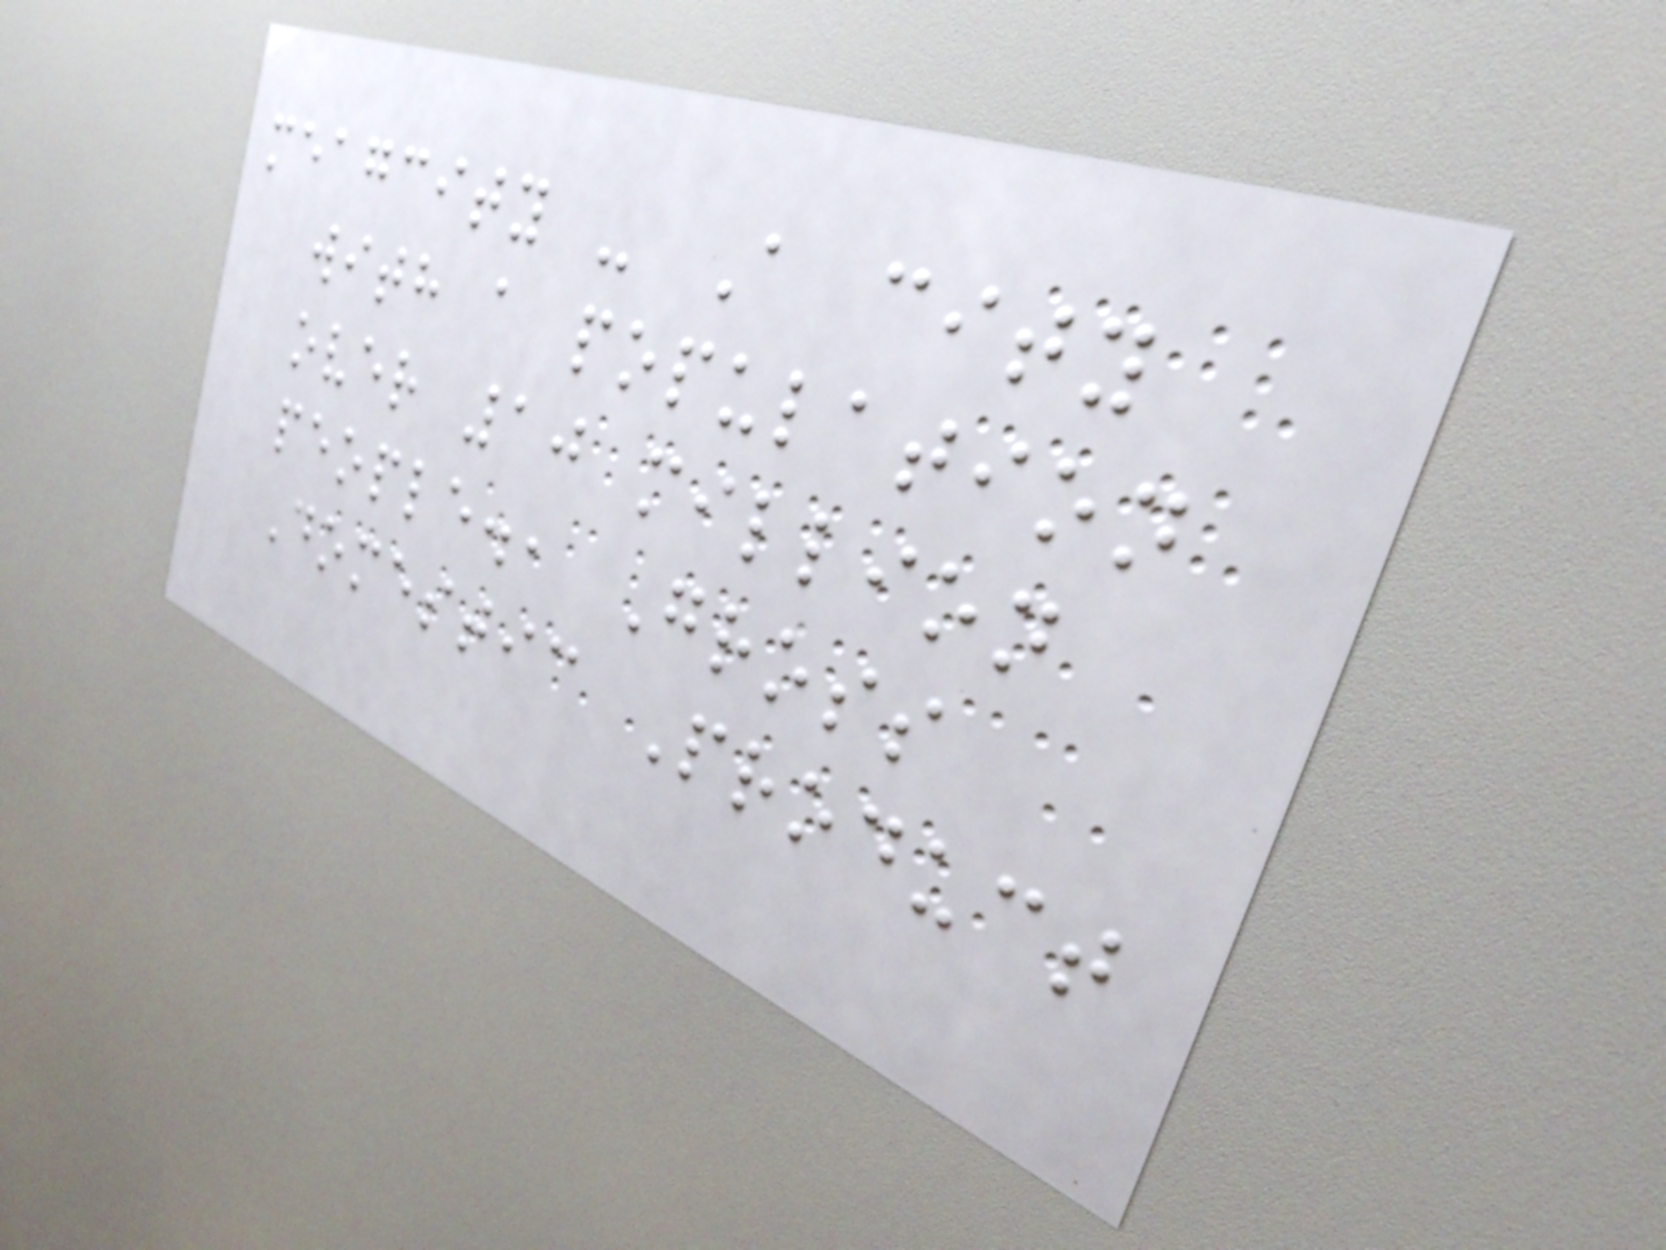meagcity - A city
with a population
over 10 million
people., Gross
Domestic Product
